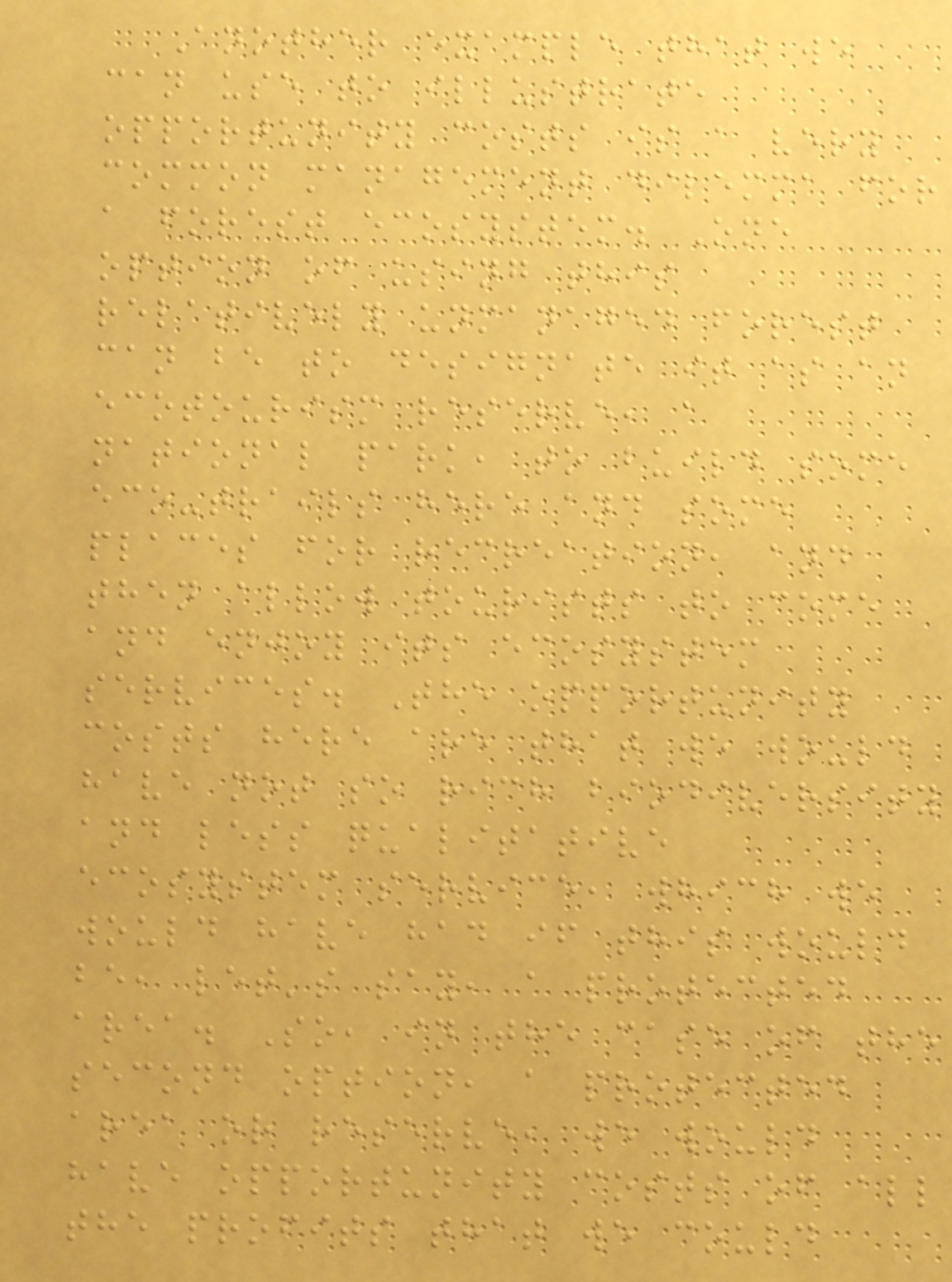Another example that we
can use to illustrate
opportunity costs is a very
common management dilemma for
a forest ecosystem. One
option of using this
relatively unmanaged forest
can be to designate it as an
ecotourism reserve, a
national park, to build some
eco-trails here and some
places for recreation, and
then allow tourists to come
and enjoy its ecosystem
services. The opportunity
costs here are that we would
have not so rich biodiversity
and less qualitative
ecosystem service, which we
would have had if this would
be, let's say, a protected
area. So, in the case of the
second option, a protected
area or reserve, we would
have opportunity costs of all
the profits that we could
